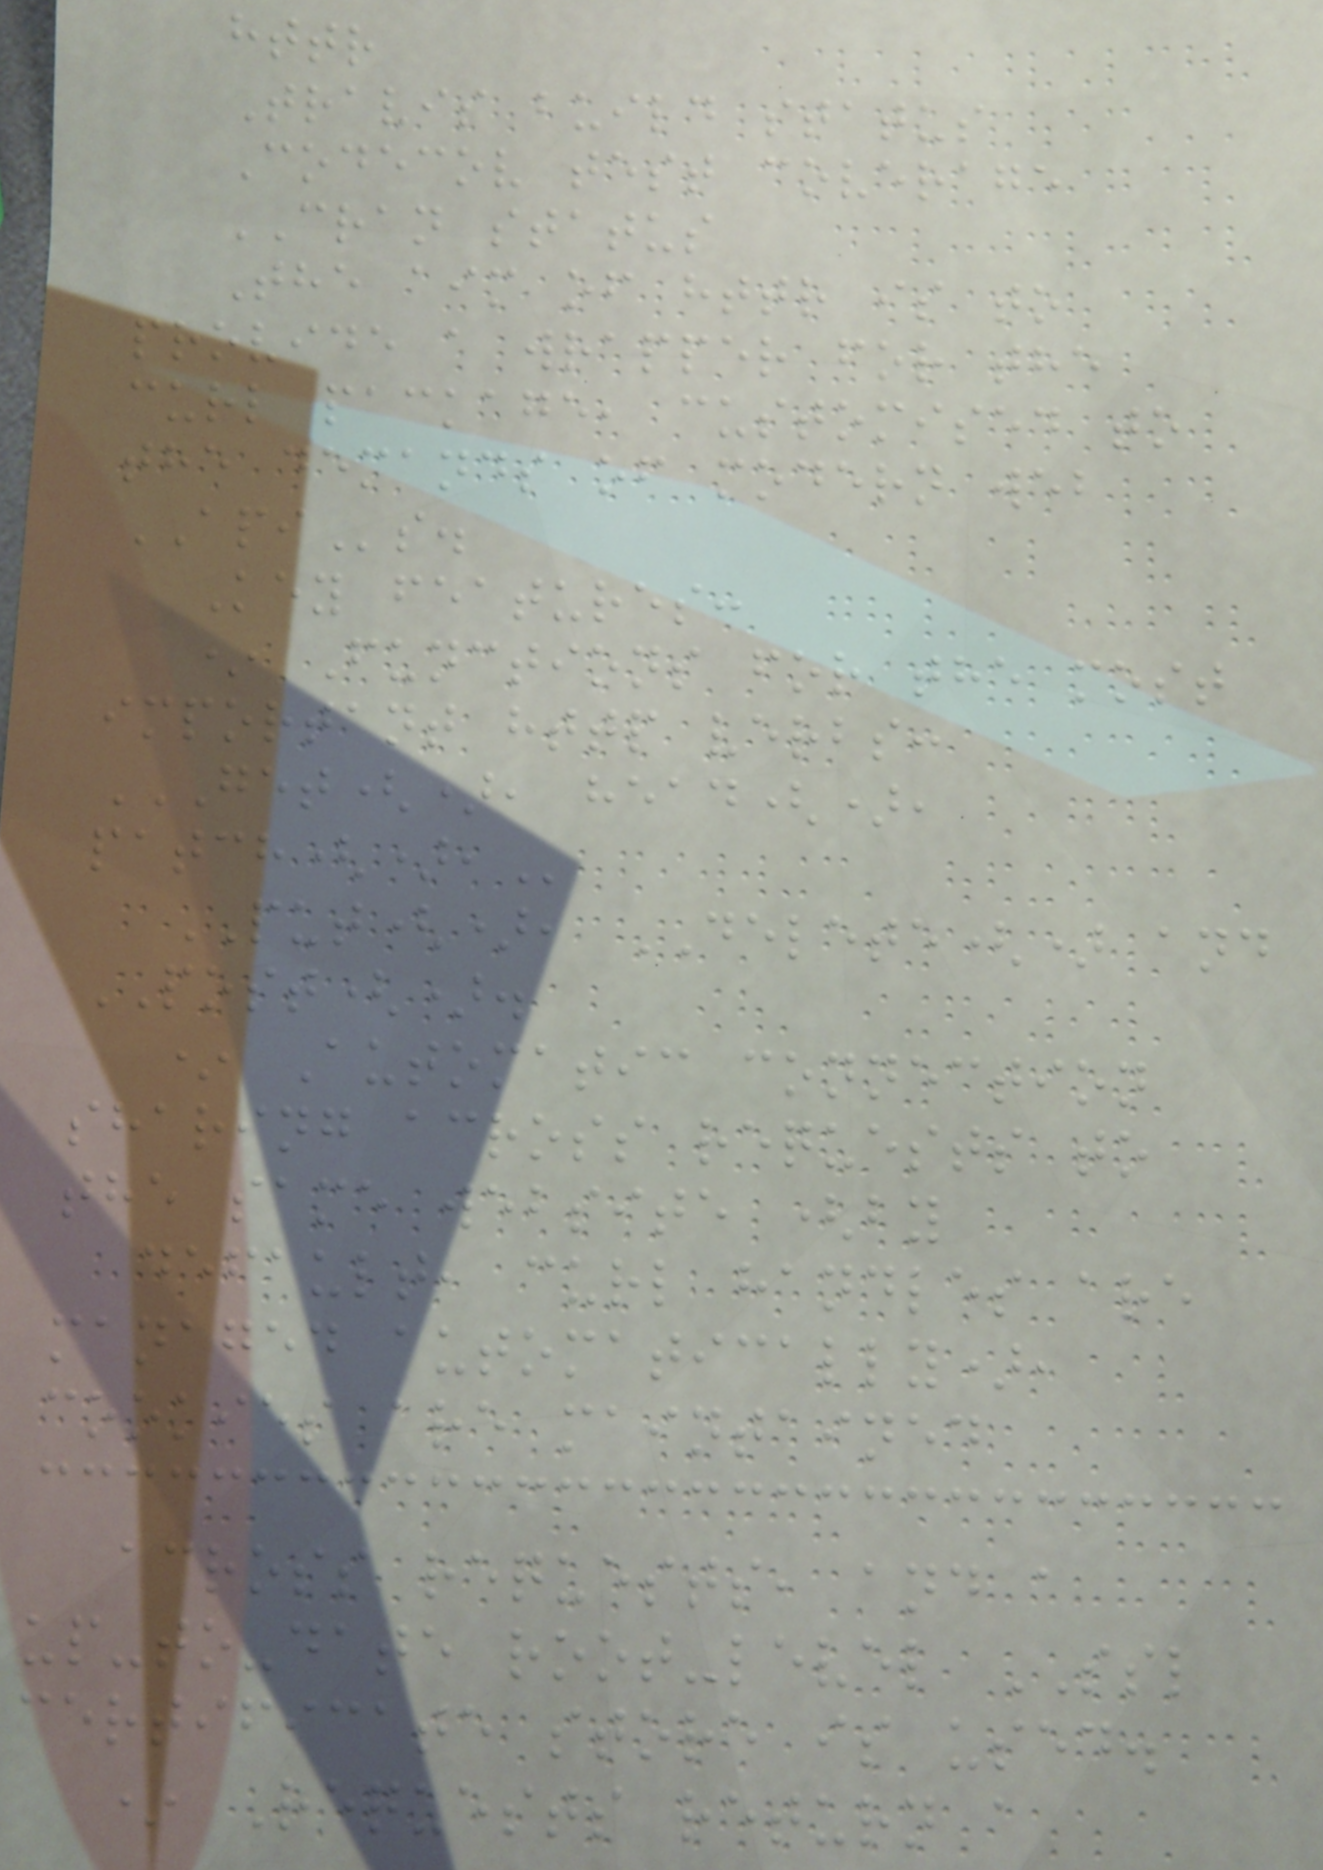httr
Travis build status
Codecov test coverage
CRAN status
The aim of httr is to
provide a wrapper for the
curl package, customised to
the demands of modern web
APIs.
Key features:
* Functions for the most
important http verbs:
GET(), HEAD(),
PATCH(),
PUT(), DELETE() and
POST().
* Automatic connection
sharing across requests to
the same website (by
default, curl handles are
managed automatically),
cookies are maintained
across requests, and a
up-to-date root-level SSL
certificate store is used.
* Requests return a
